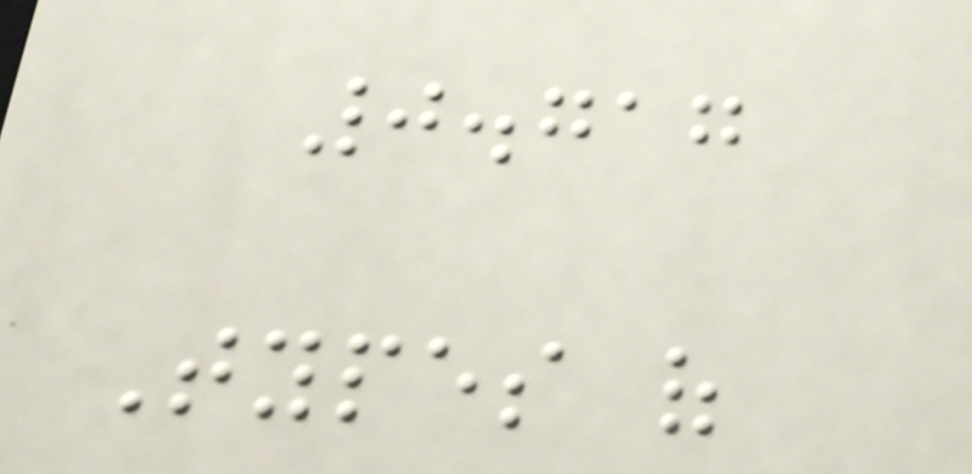0.717
Types of
